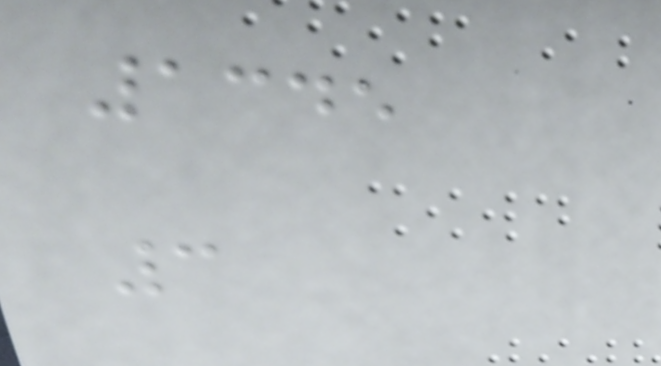1345
3
